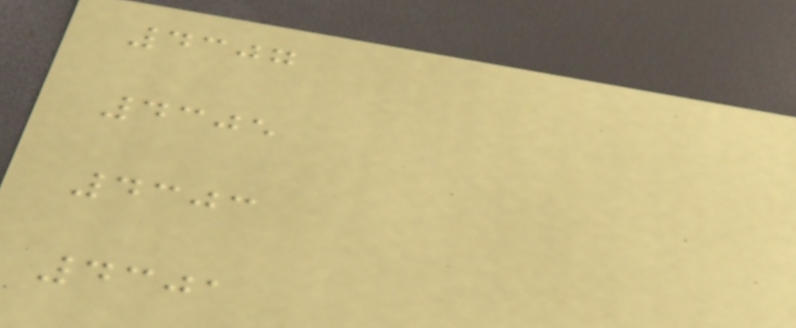4307
4305
4303
4301
